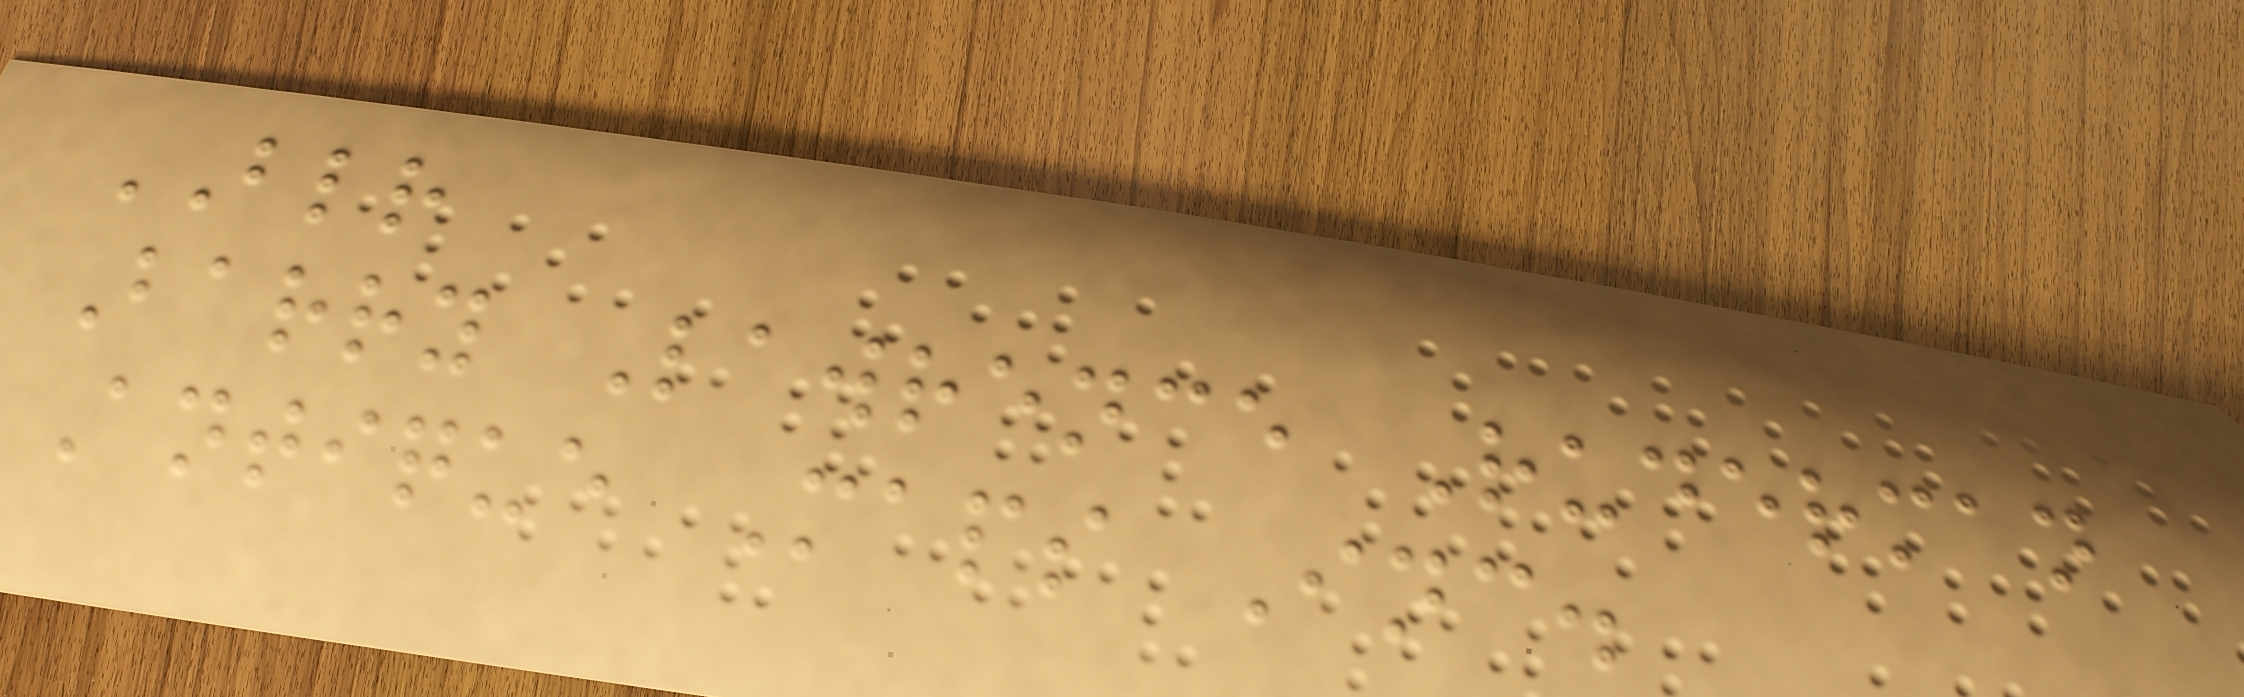BLR
Barry Lawrence Ruderman
Antique Maps Inc.
